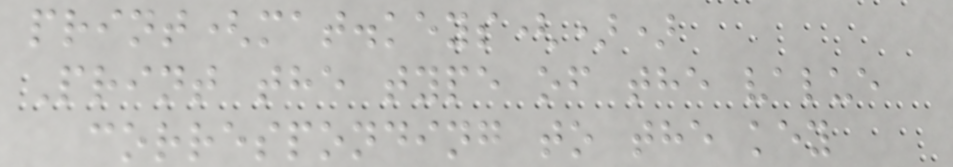print(mat.keys())
Print the type of the value
corresponding to the key
